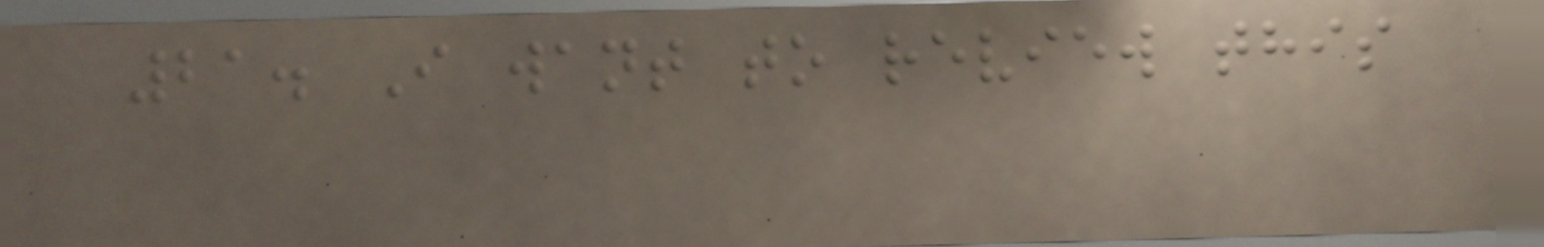21. I want to review this
